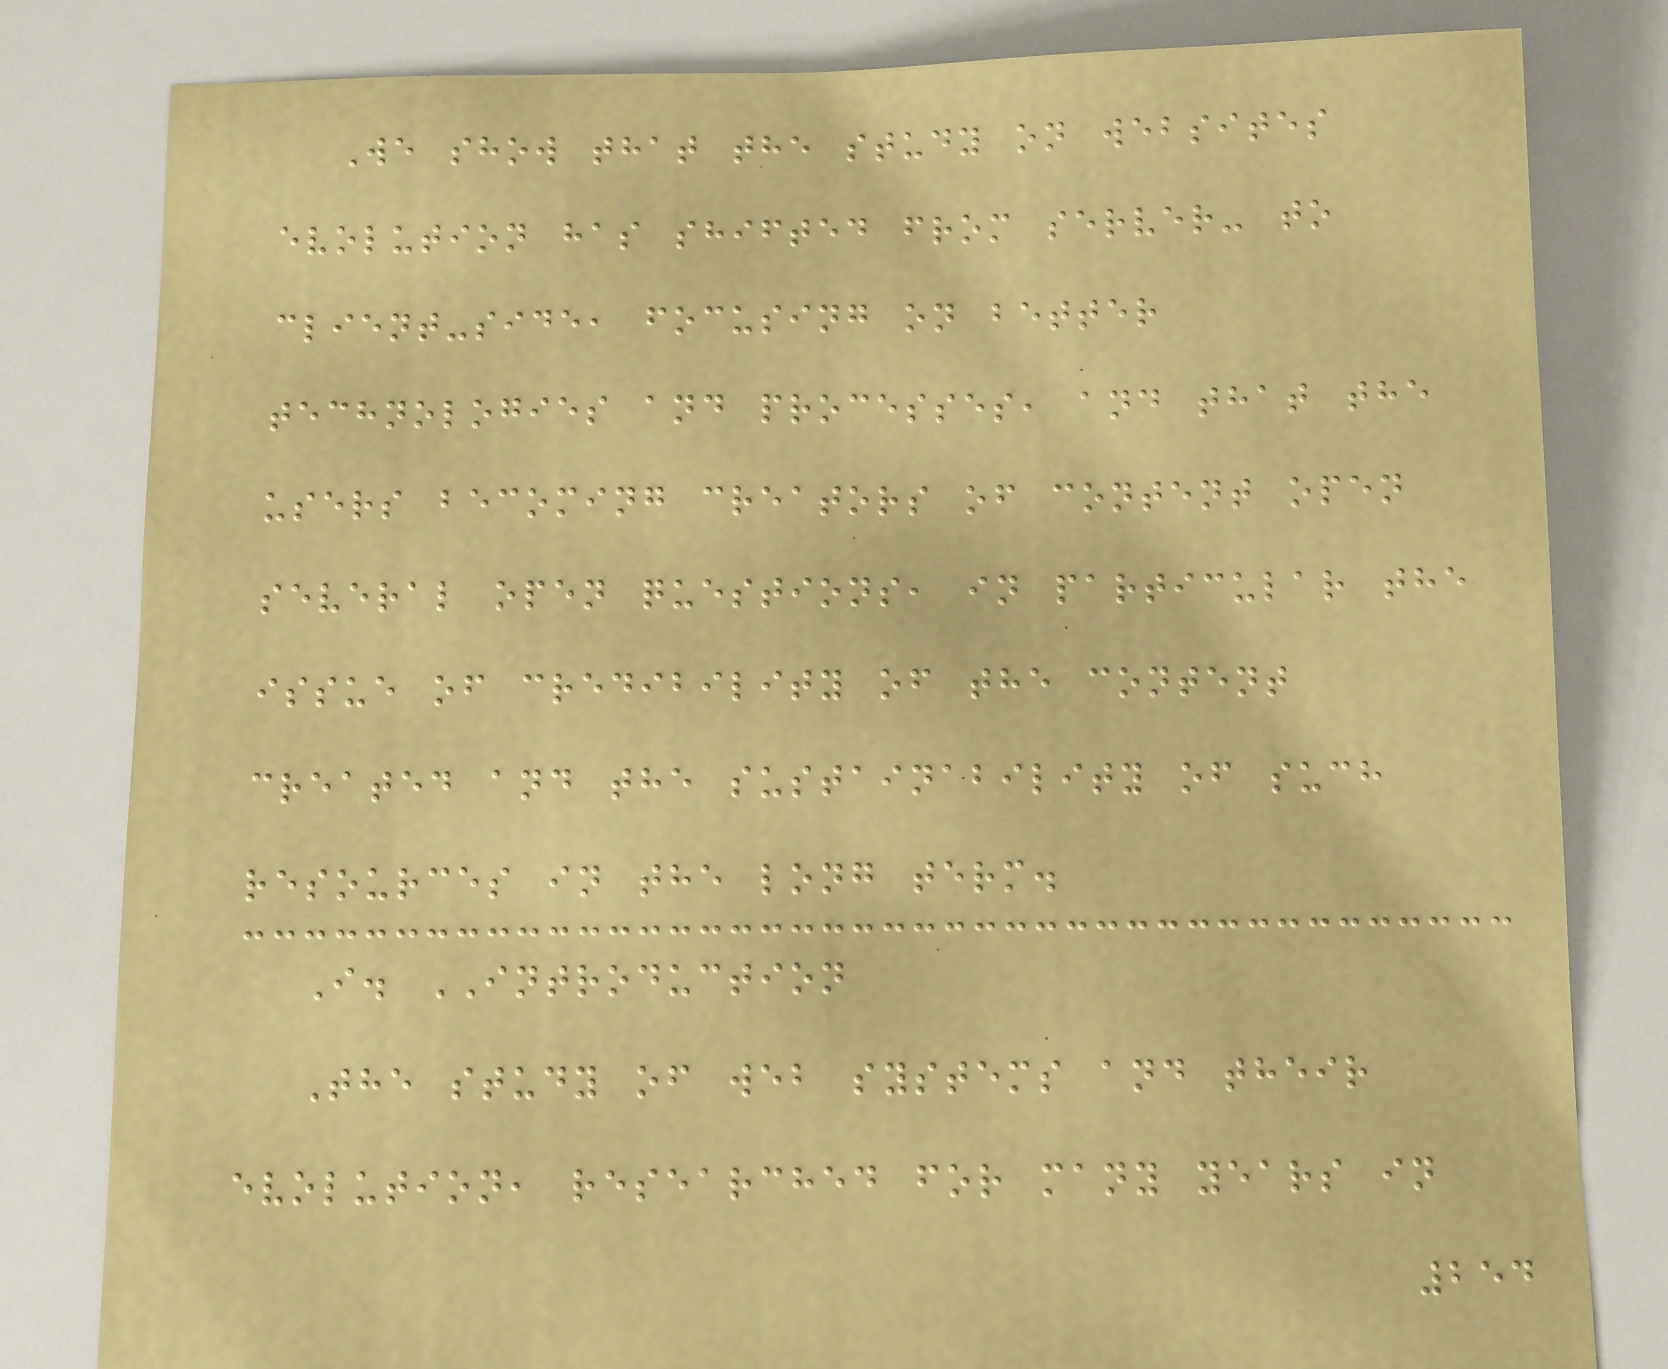We show that the study on websites
evolution has shifted from server- to
client-side, focusing on better
technologies and processes, and that the
users becoming creators of content open
several open questions, in particular the
issue of credibility of the content
created and the sustainability of such
resources in the long term.
I. INTRODUCTION
The study of web systems and their
evolution, researched for many years in
254
